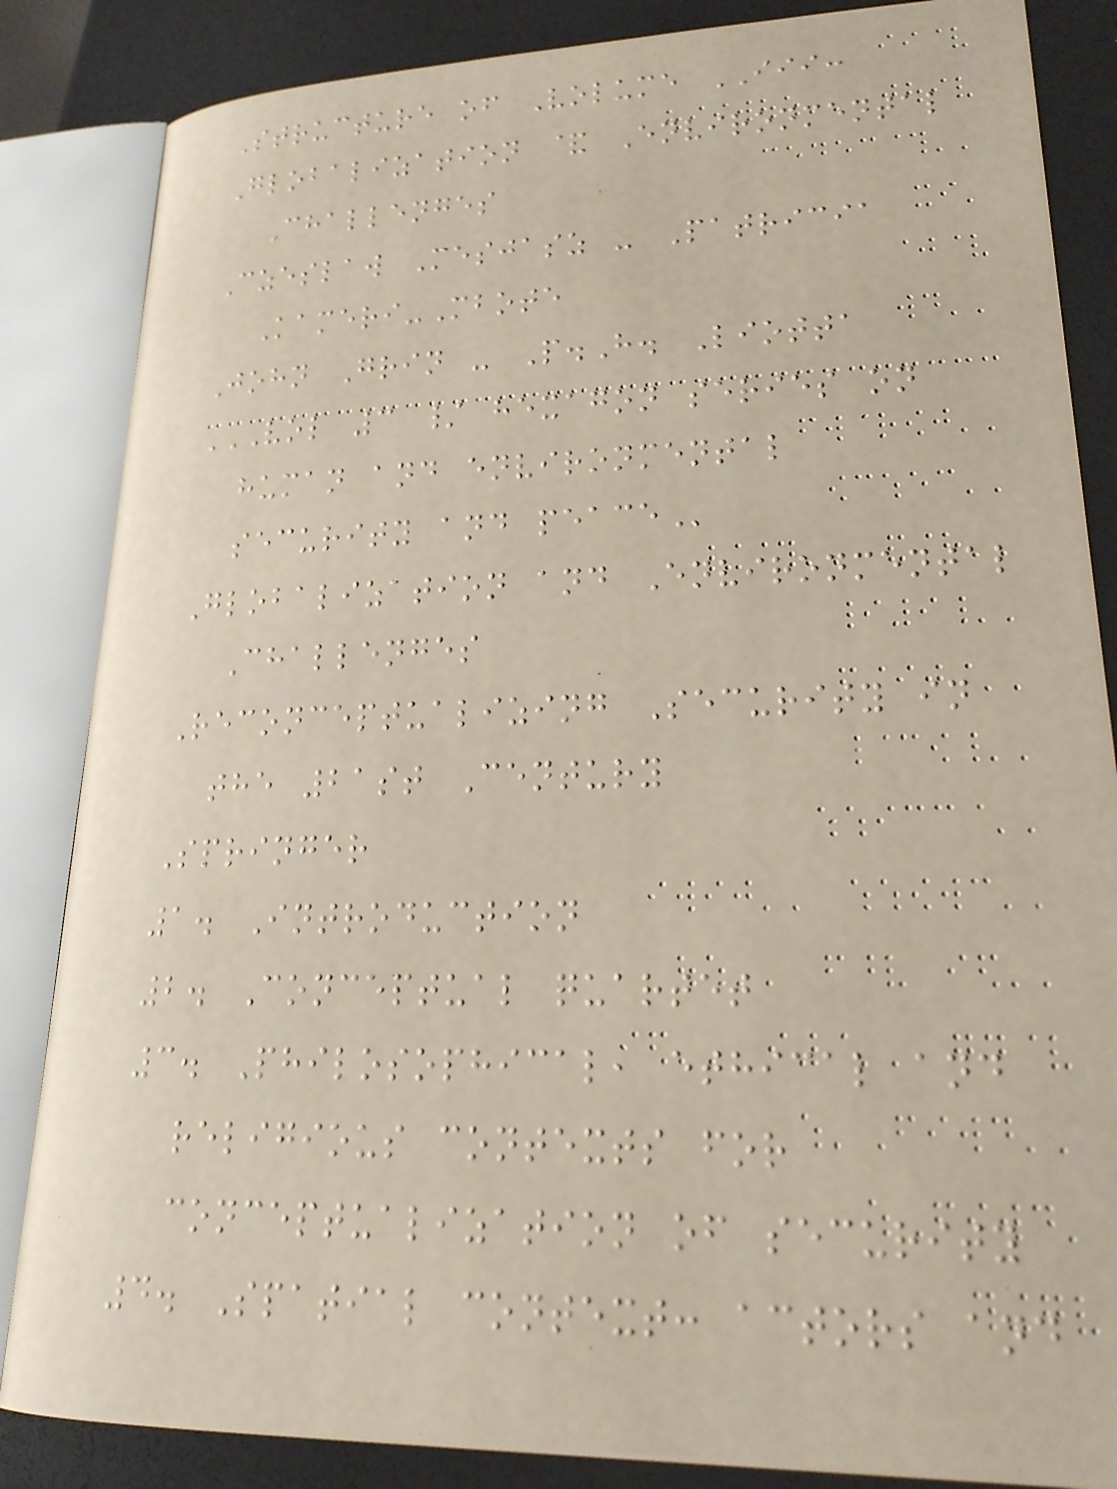Structure of Volume III:
Globalization & Environmental
Challenges
Czeslaw Mesjasz - Patricia
Kameri-Mbote
John Grin - P.H. Liotta
VOL 3 / HEXAGON SERIES ON
HUMAN AND ENVIRONMENTAL
SECURITY AND PEACE
Globalization and Environmental
Challenges
Reconceptualizing Security in
the 21st Century
Springer
1. Introduction
2. Conceptual quartet
3. Philosophical, ethical and
religious contexts for
conceptualization of security
4. Spatial context: actors and
